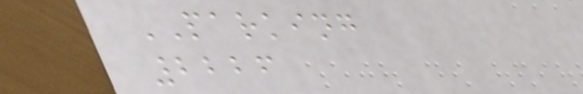PARKING
2226
